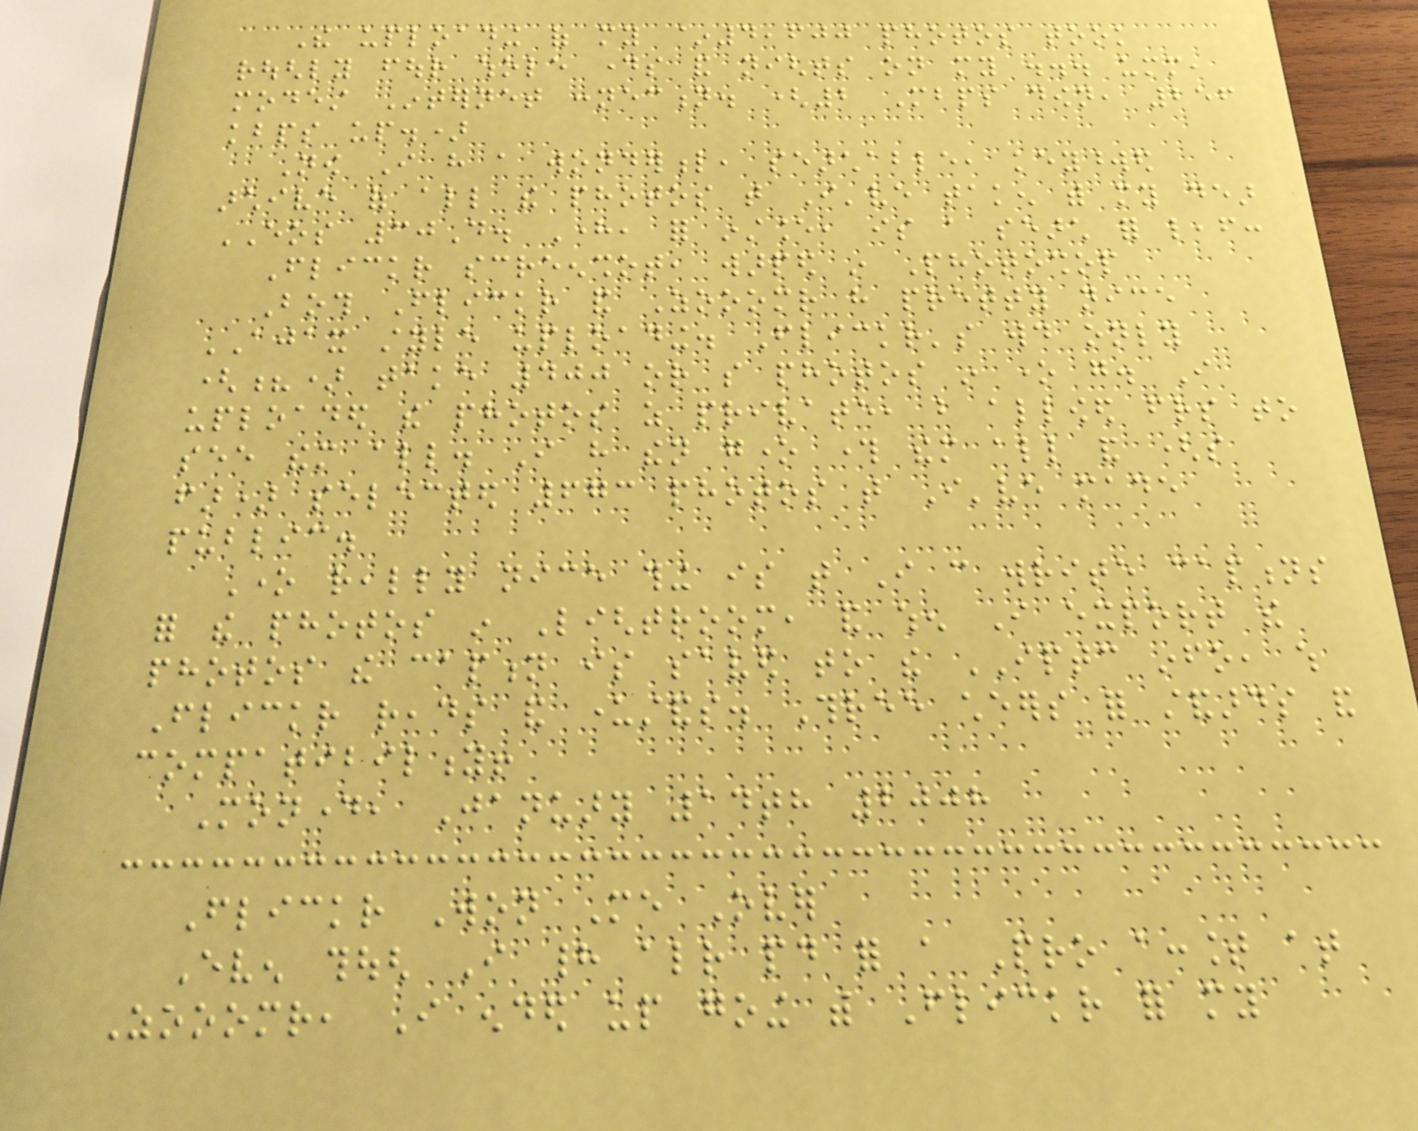The uploading of my ~4,600 photos took
roughly four whole days and nights on my ... umm,
modest Internet connection. (2 Mbps down, 256
kbps up.)
Now I have a wonderful, searchable, keyworded
archive of all the photos that I've taken with my dear
EOS 30D. Here, for instance, is a search for leaf:
Flickr screenshot, warped in Photoshop
Both Flickr and Zooomr have pretty nice
AJAX style uploading. Flickr's would only
(?) take 400 or so photos in one go. I
uploaded the photos as private, but allowed friends to
see them all. I have then gone through them all and (so
far) selected 673 photos that I've made
public.
One really nice thing is that I can write captions
for the photos in Lightroom, and when I export the
photos the caption is saved to the IPTC info, which
Flickr reads and understands. Three cheers for standards and
compatibility!
Monday, January 14th 2008
Flickr Won Me Over
Even though I had already paid for a Pro account at
Zooomr, I ended up going with Flickr for my
